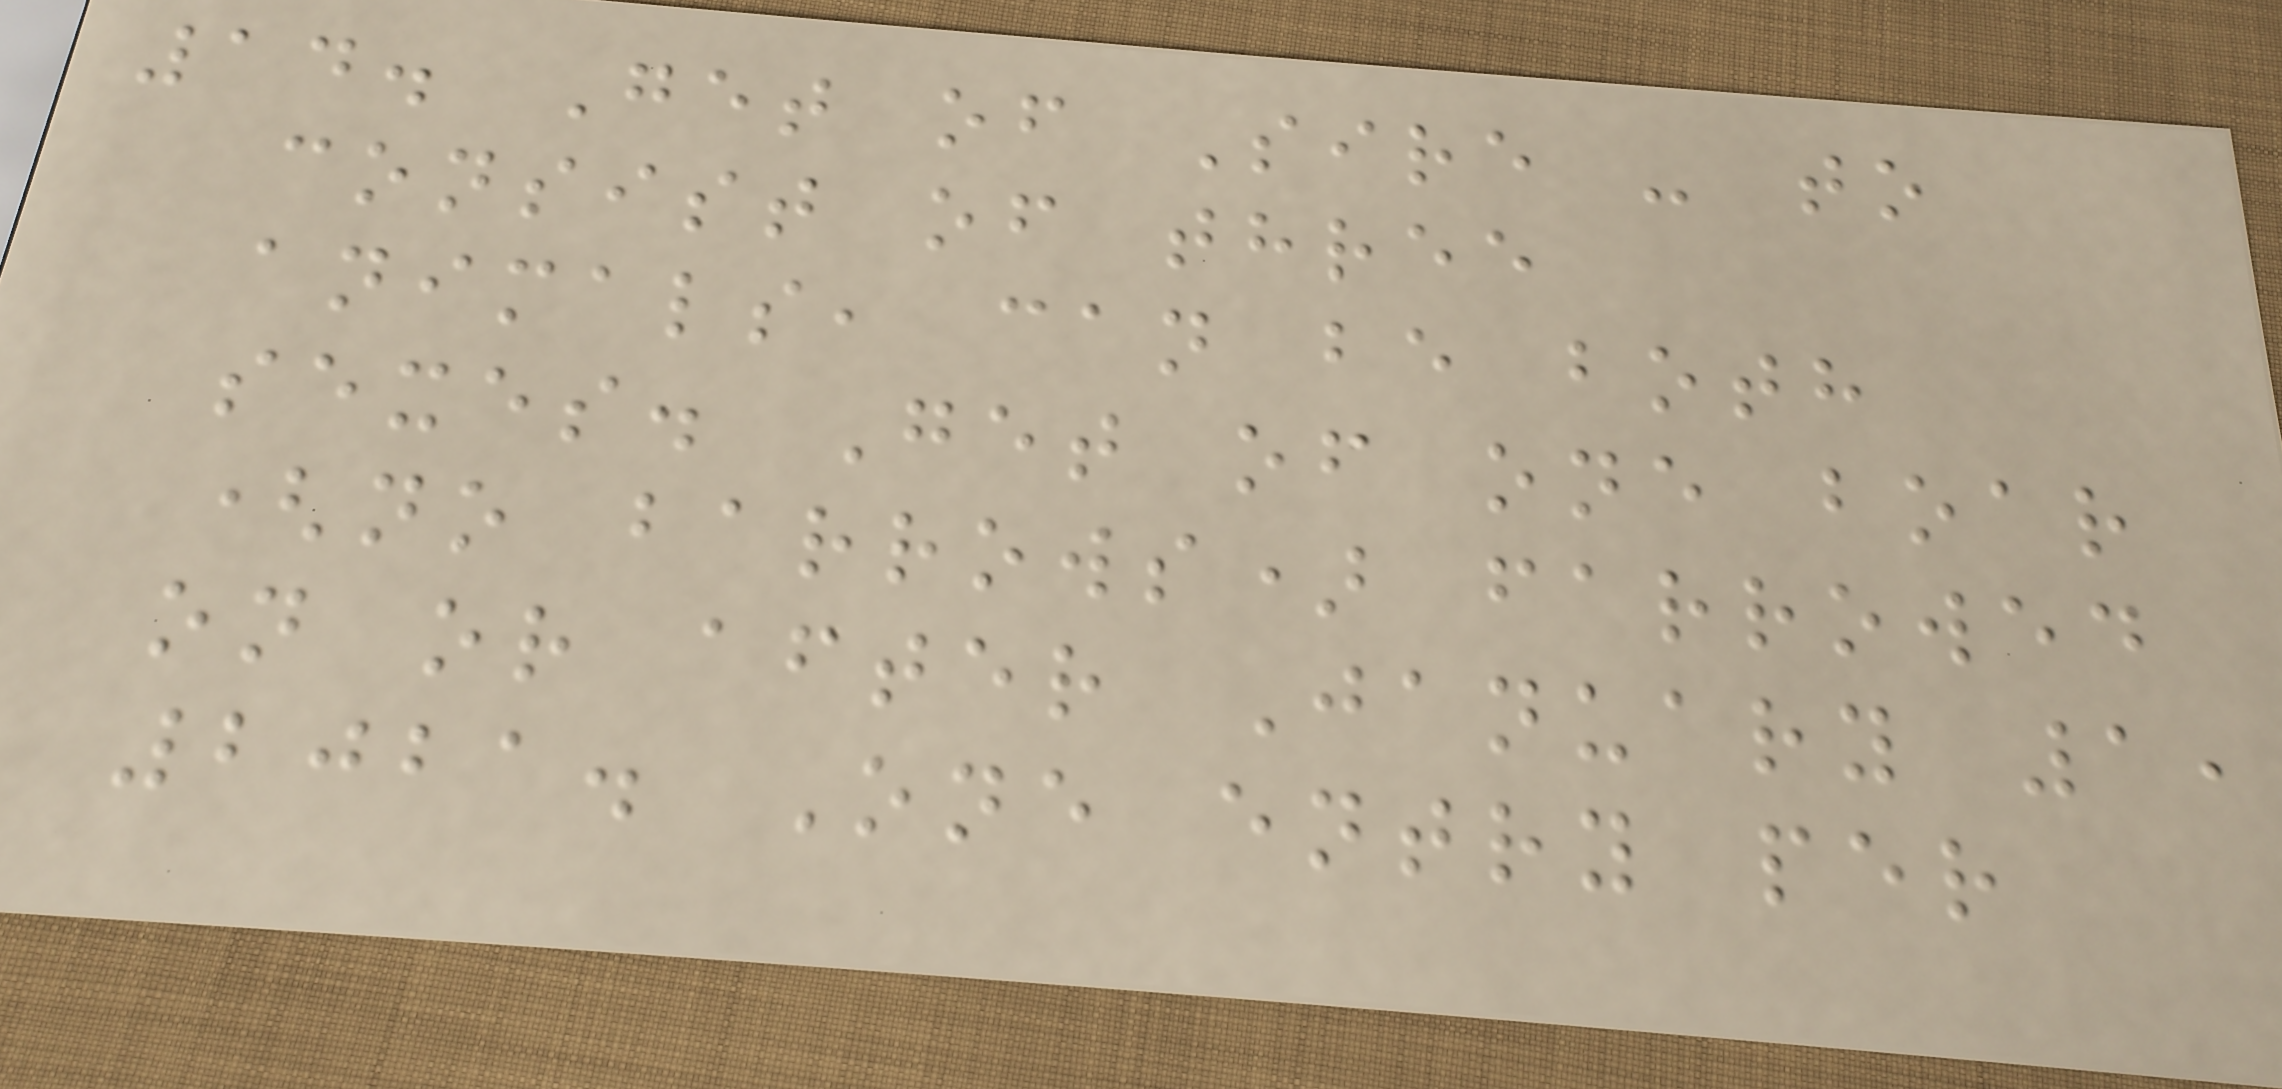14. Get of Sire - to
consist of three
animals, can be both
sexes. Get of one boar
(no barrows) farrowed
on or after January 1,
2021. One entry per
